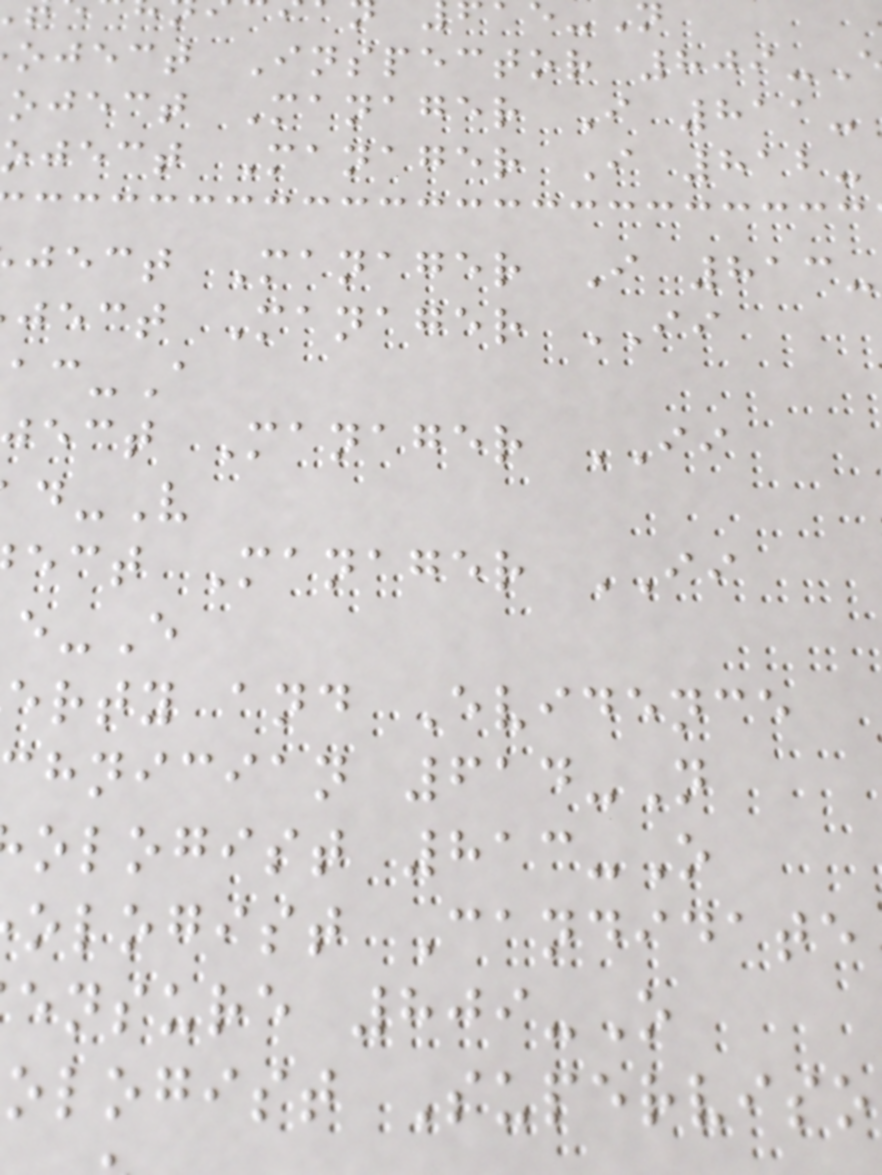oject Inspector 809-
oject Manager I 811-
oject Manager I 812-
ject Manager I 813-
ject Manager II
ect Manager II
ect Manager II
erty and Evidence
hnician 614-N
ologist 813-O
ologist Candidate
ensure 809-O
ologist Superviso
